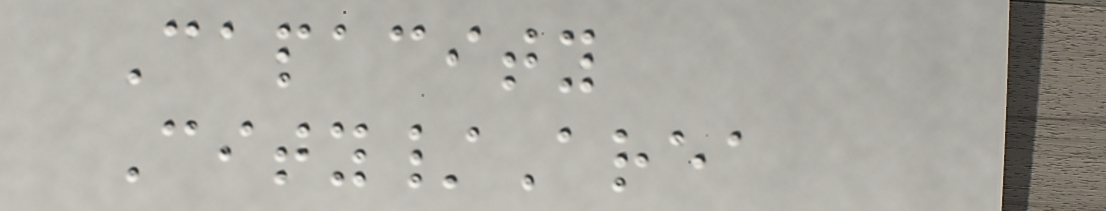Capacity
City/Area
